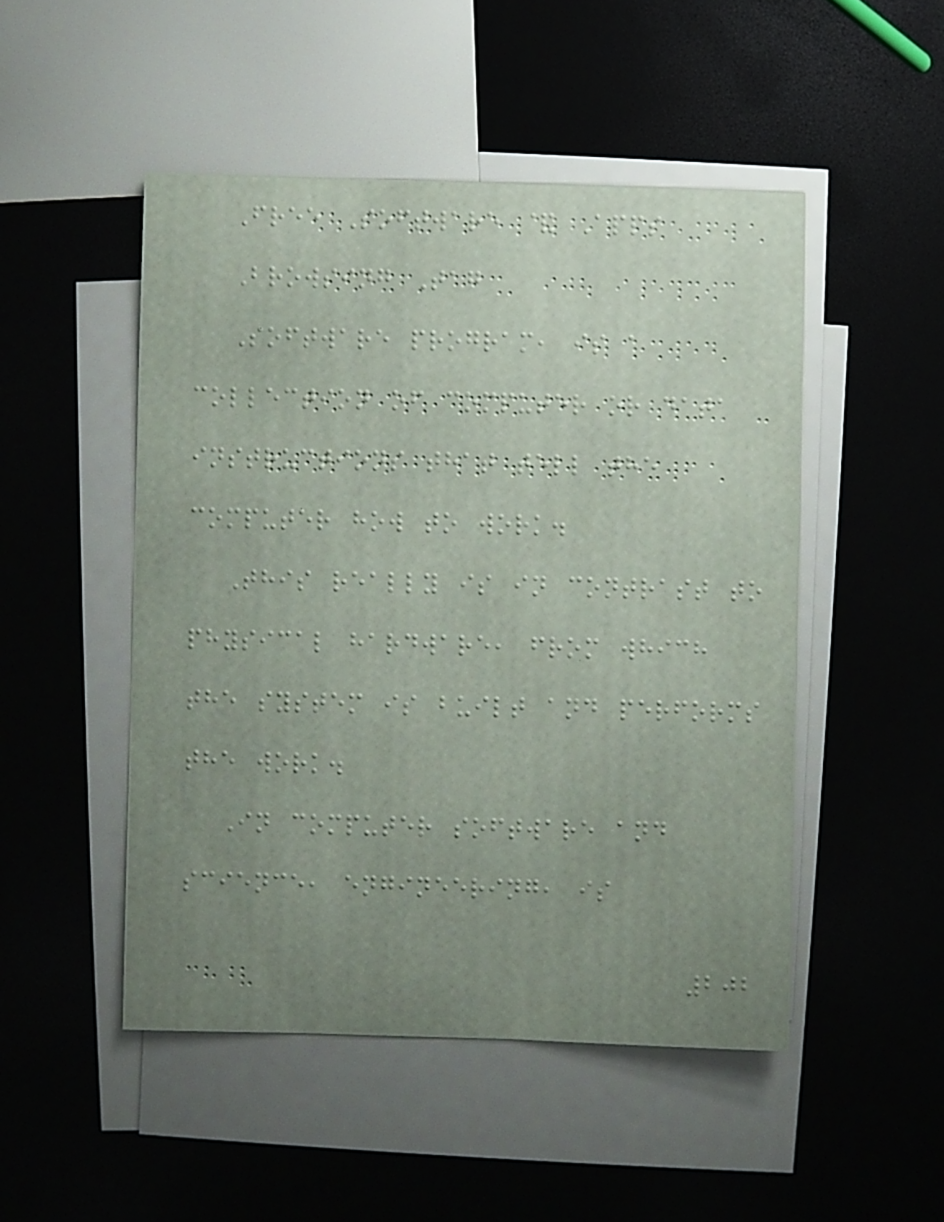Free Software & Apps
Browsing Tag
Software program, is a
collection of computer or data
instructions that tell the
computer how to work.
This really is in contrast to
physical hardware, from which
the system is built and performs
the work.
In computer software and
science, engineering, is
202
